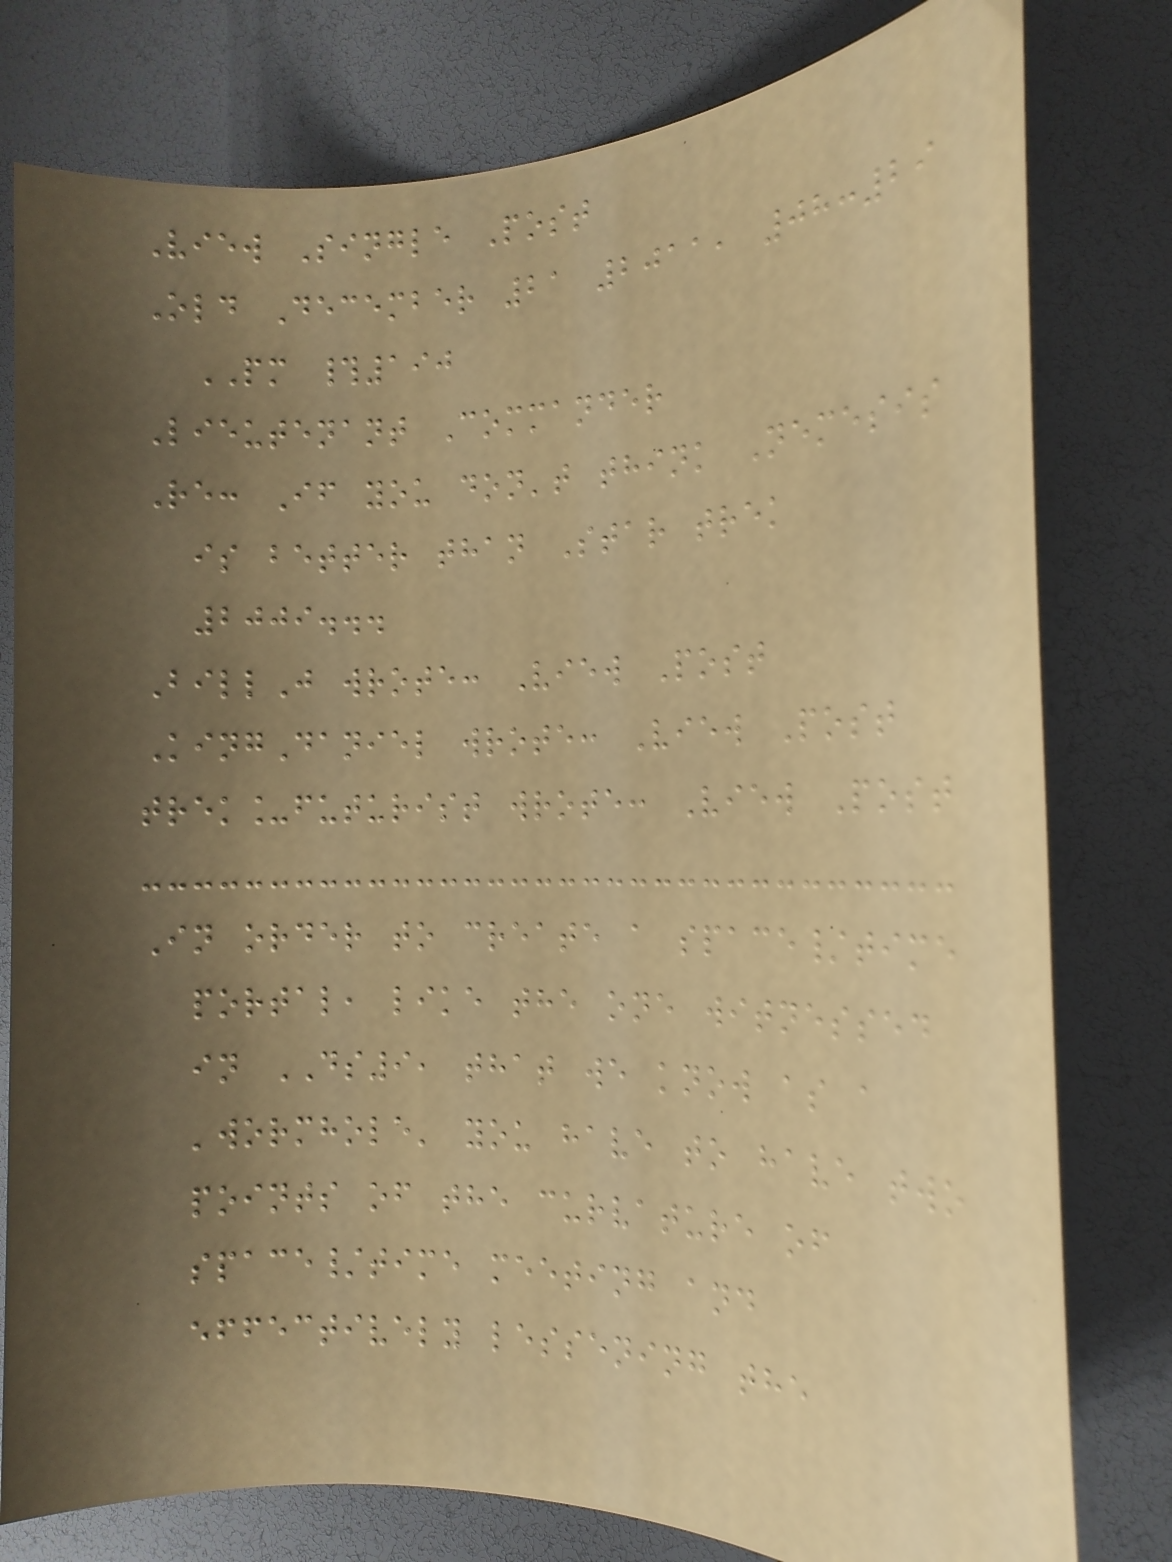View Single Post
Old December 21 2011, 08:29
PM #190
Lieutenant Commander
Re: If you don't think Nemesis
is better than Star trek
2009...
BillJ wrote: View Post
KingDaniel wrote: View Post
trek_futurist wrote: View Post
In order to create a space/time
portal, like the one witnessed
in DS9, that we know as a
'wormhole' you have to have two
points of the curvature of
space/time meeting and
effectively lessening the
